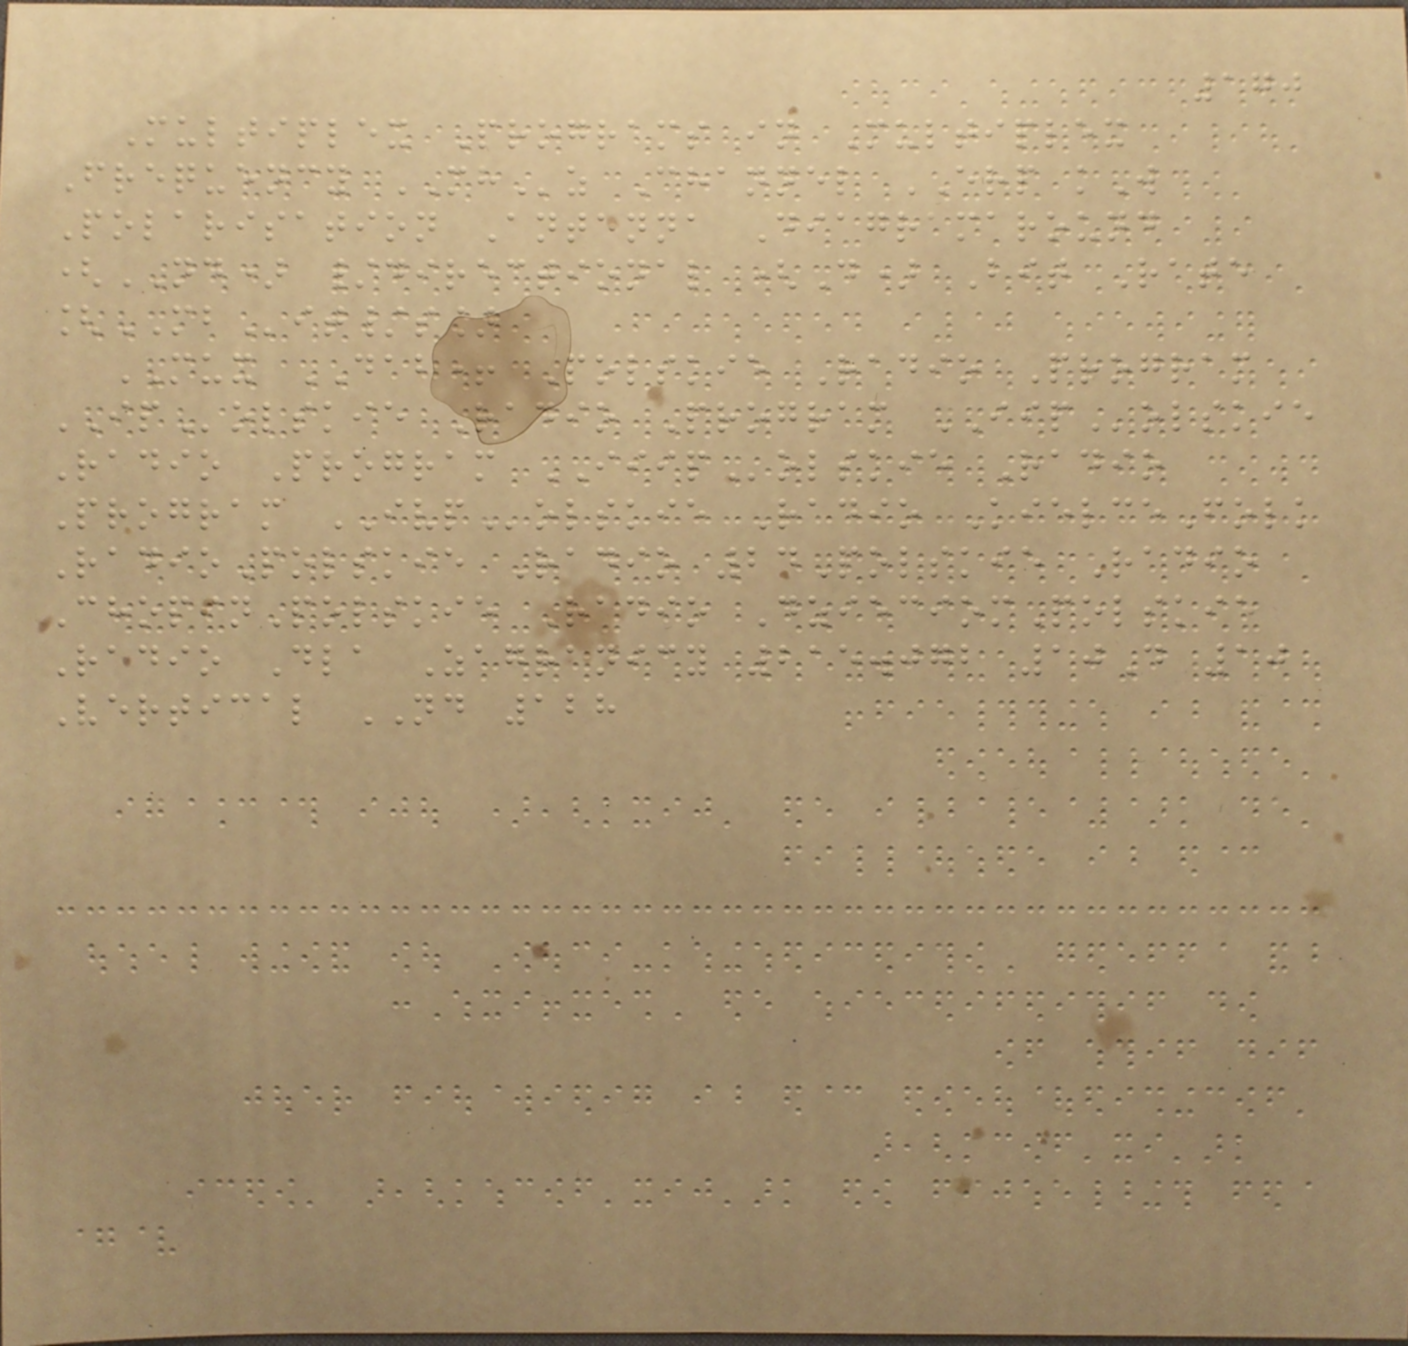170
Multiplex Programs in Multiplex
Frequency MHz Channel ERP kW
Polarisation Antenna Diagramaround
(ND) /directional (D) Bit Rate
[MBit/s]
MUX DAB+ Polskie Radio Program
IPolskie Radio Program IIPolskie
Radio Program IIIPolskie Radio
Program IVPolskie Radio KielceFolk
RadioPolskie Radio 24Polskie Radio
ChopinPolskie Radio DzieciomPolskie
Radio Dla Zagranicy 215.072 10D 10
Vertical ND 128
